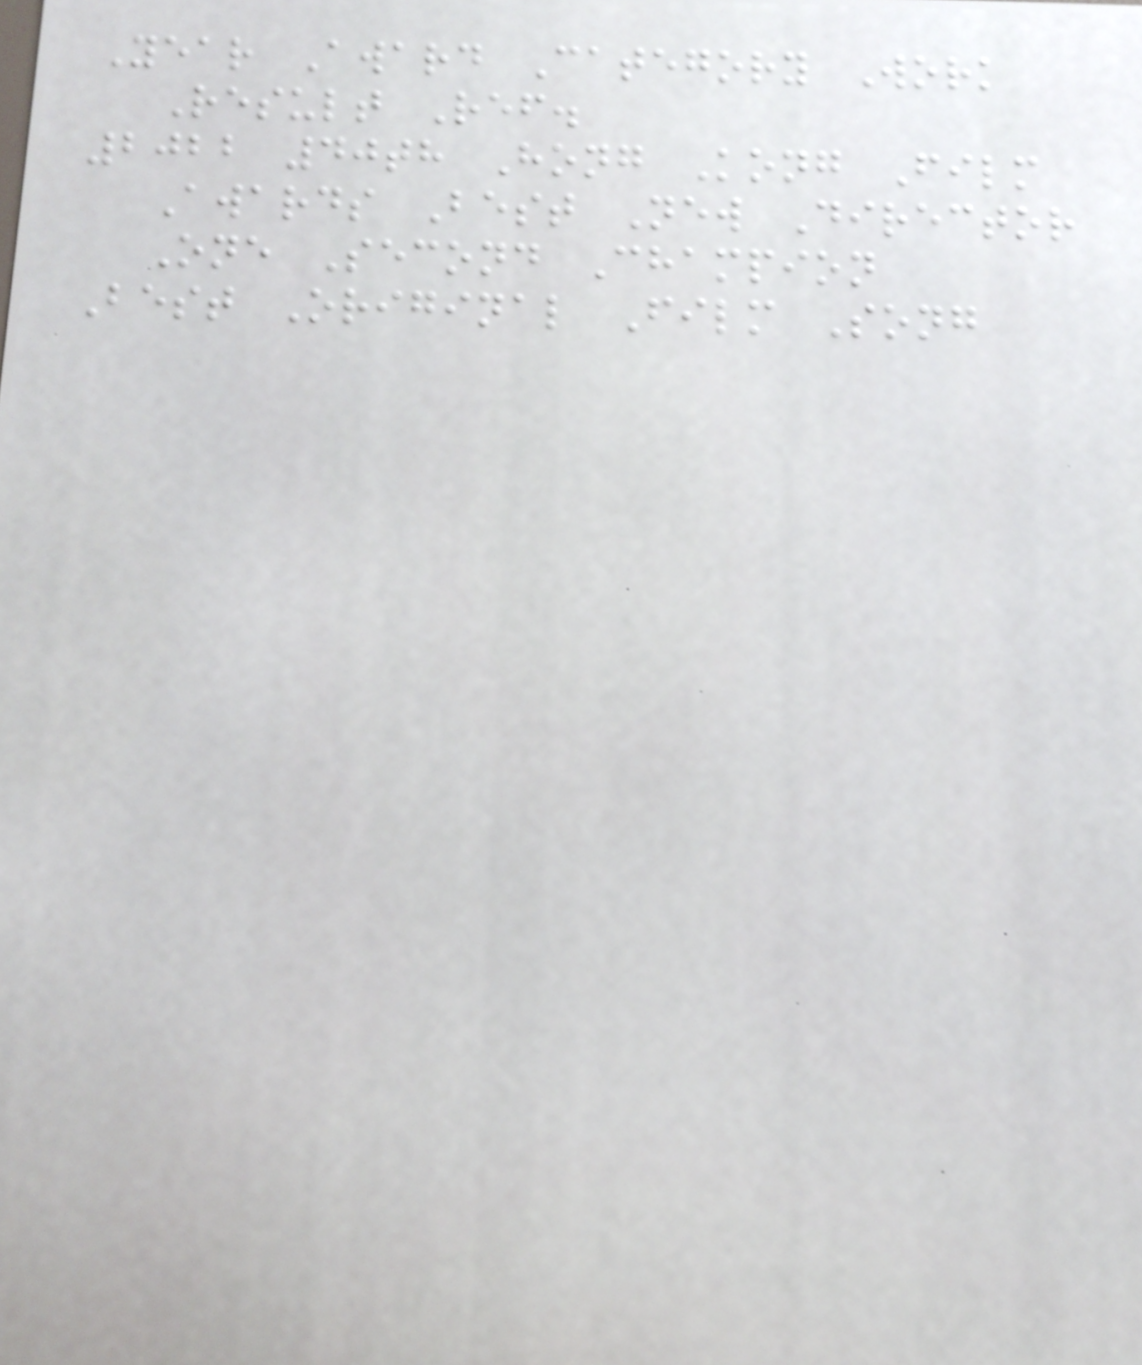Year Award Category Work
Result Ref.
2022 40th Hong Kong Film
Awards Best New Director
One Second Champion
Best Original Film Song
